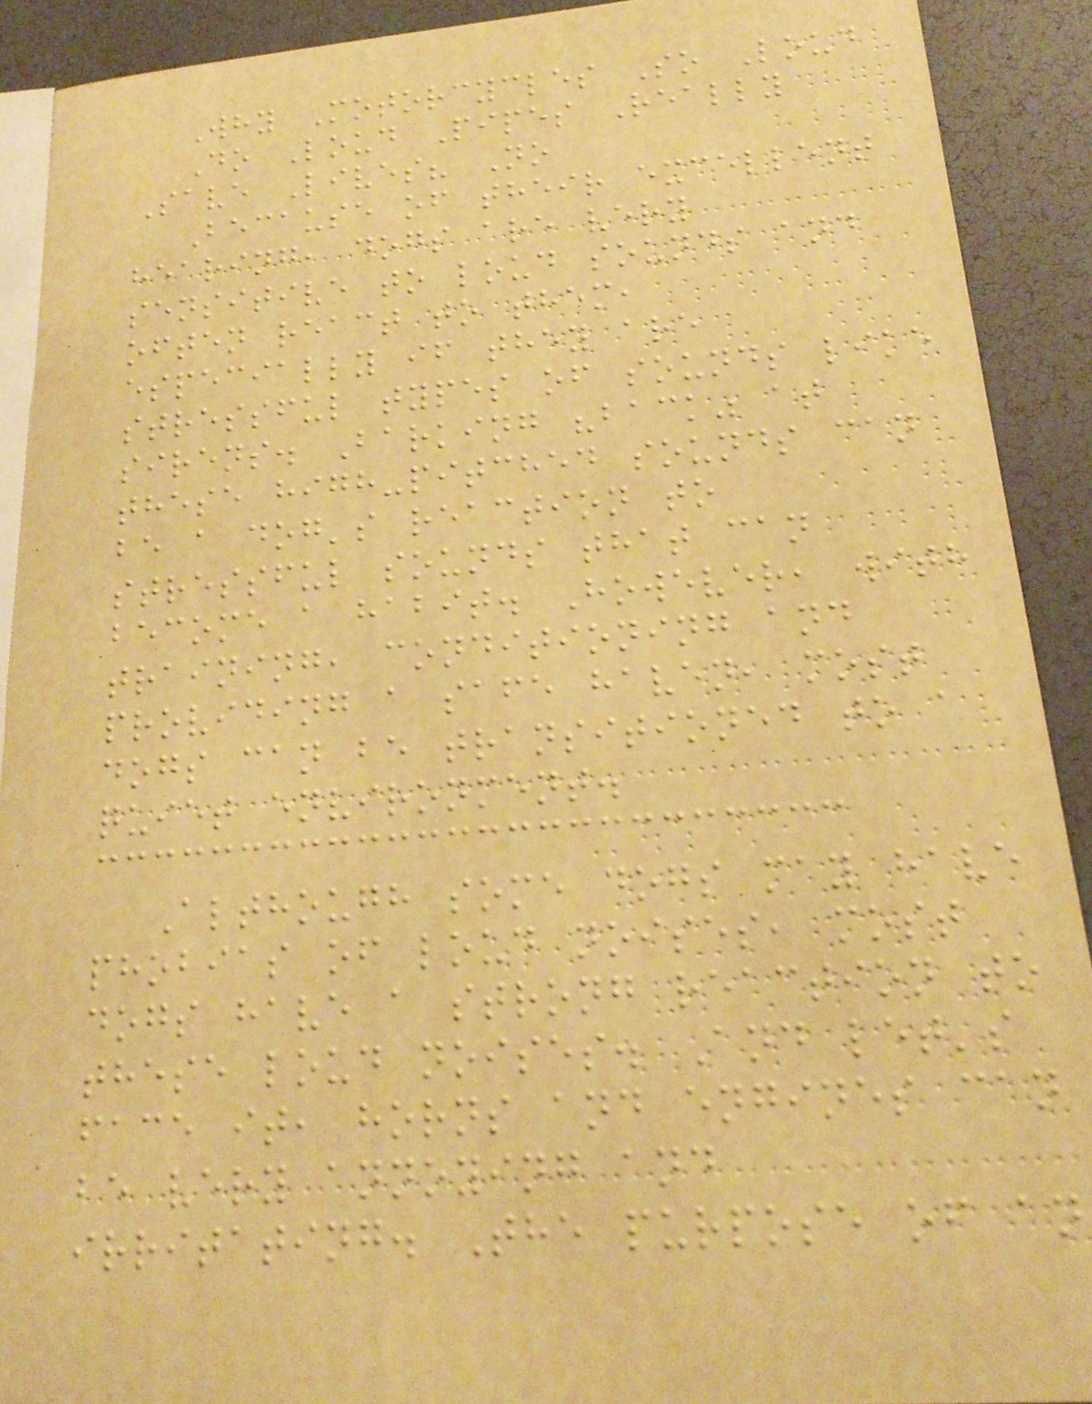Why Motorcycles So Loud
Do Loud Pipes Really
Save Lives? No
Because of their excellent
hearing, dogs are very
sensitive to loud sounds and
often react to them,
especially if they are
stressful types of sounds like
sirens. Barking "back" at
these high-pitched sounds can
be a dog's reaction to
stressful sounds that can
become a habit. However, with
training, conditioning and
providing a safe haven, most
dogs can be transitioned to a
quiet environment.
Although some dogs may have
phobias of loud noises, most
dogs have a strong reaction to
these loud noises. And let's
face it, horns and engines can
be very annoying and
irritating. The purpose of an
